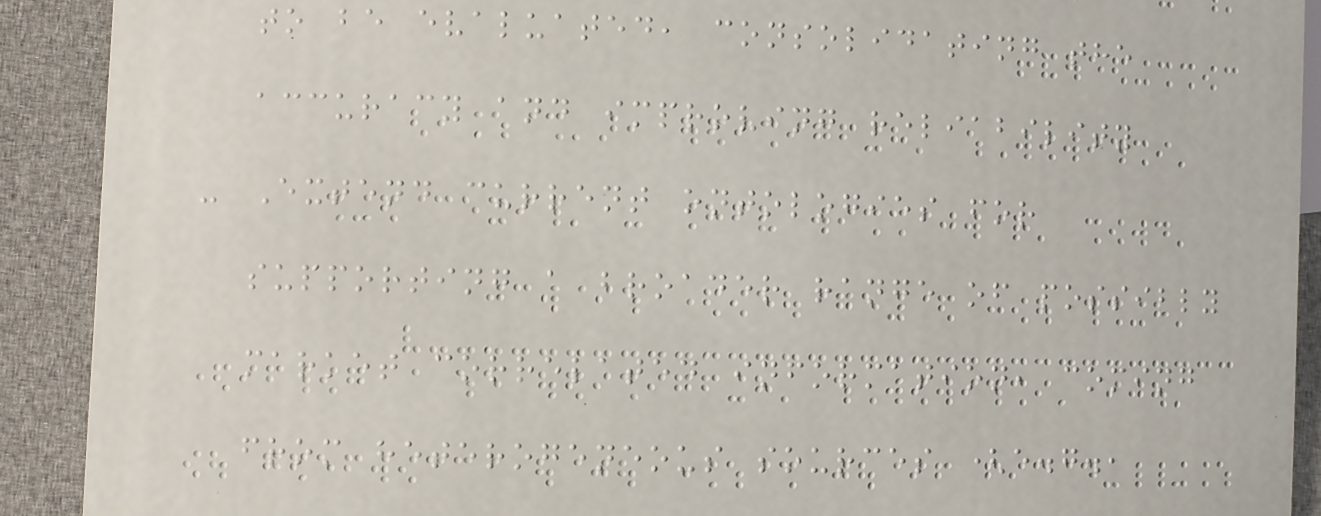to be evaluated, consolidating the
accuracy and improving reliability
- Extend current ontologies for
supporting a broader range of possibly
market correlated information, coming
from heterogeneous sources (e.g.,
